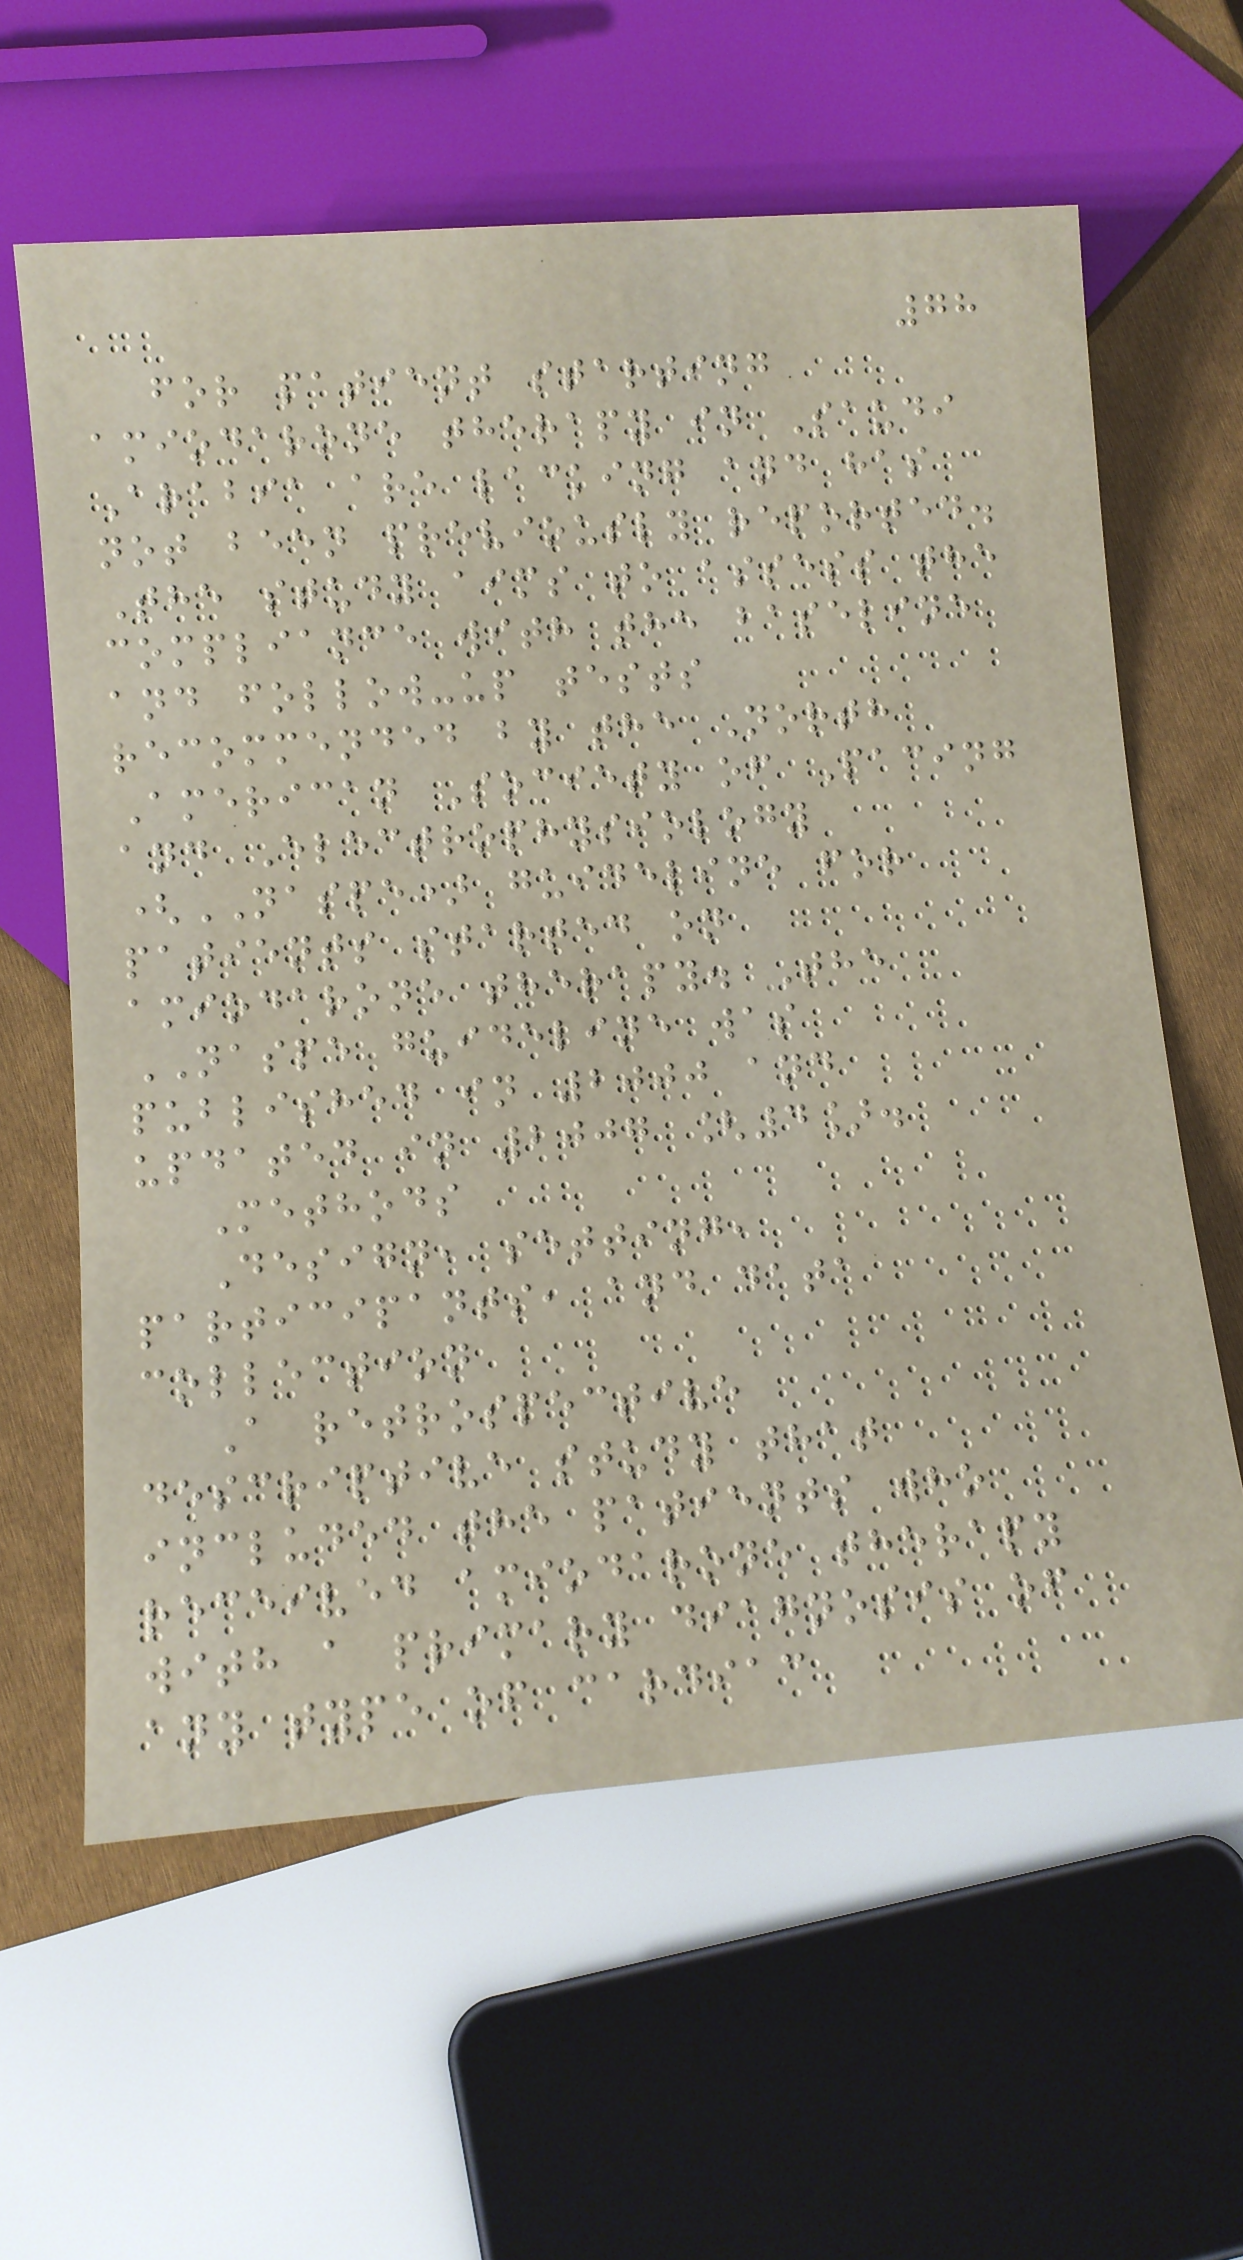78
for patient starting
amiodarone therapy in Saudi
Arabia are lacking and has
not been previously reported.
The study aims to assess the
compliance with the baseline
and follow-up tests
recommended by the North
American Society of Pacing
and Electrophysiology
(NASPE) guideline for
patients started on
amiodarone therapy. The
NASPE guideline was
published in 2000 and
updated in 2007 [4].
Methods
Design, setting,
participants, and data
collection
A retrospective
descriptive study that
included the patients who
received amiodarone therapy
with a primary diagnosis of
any type of cardiac
